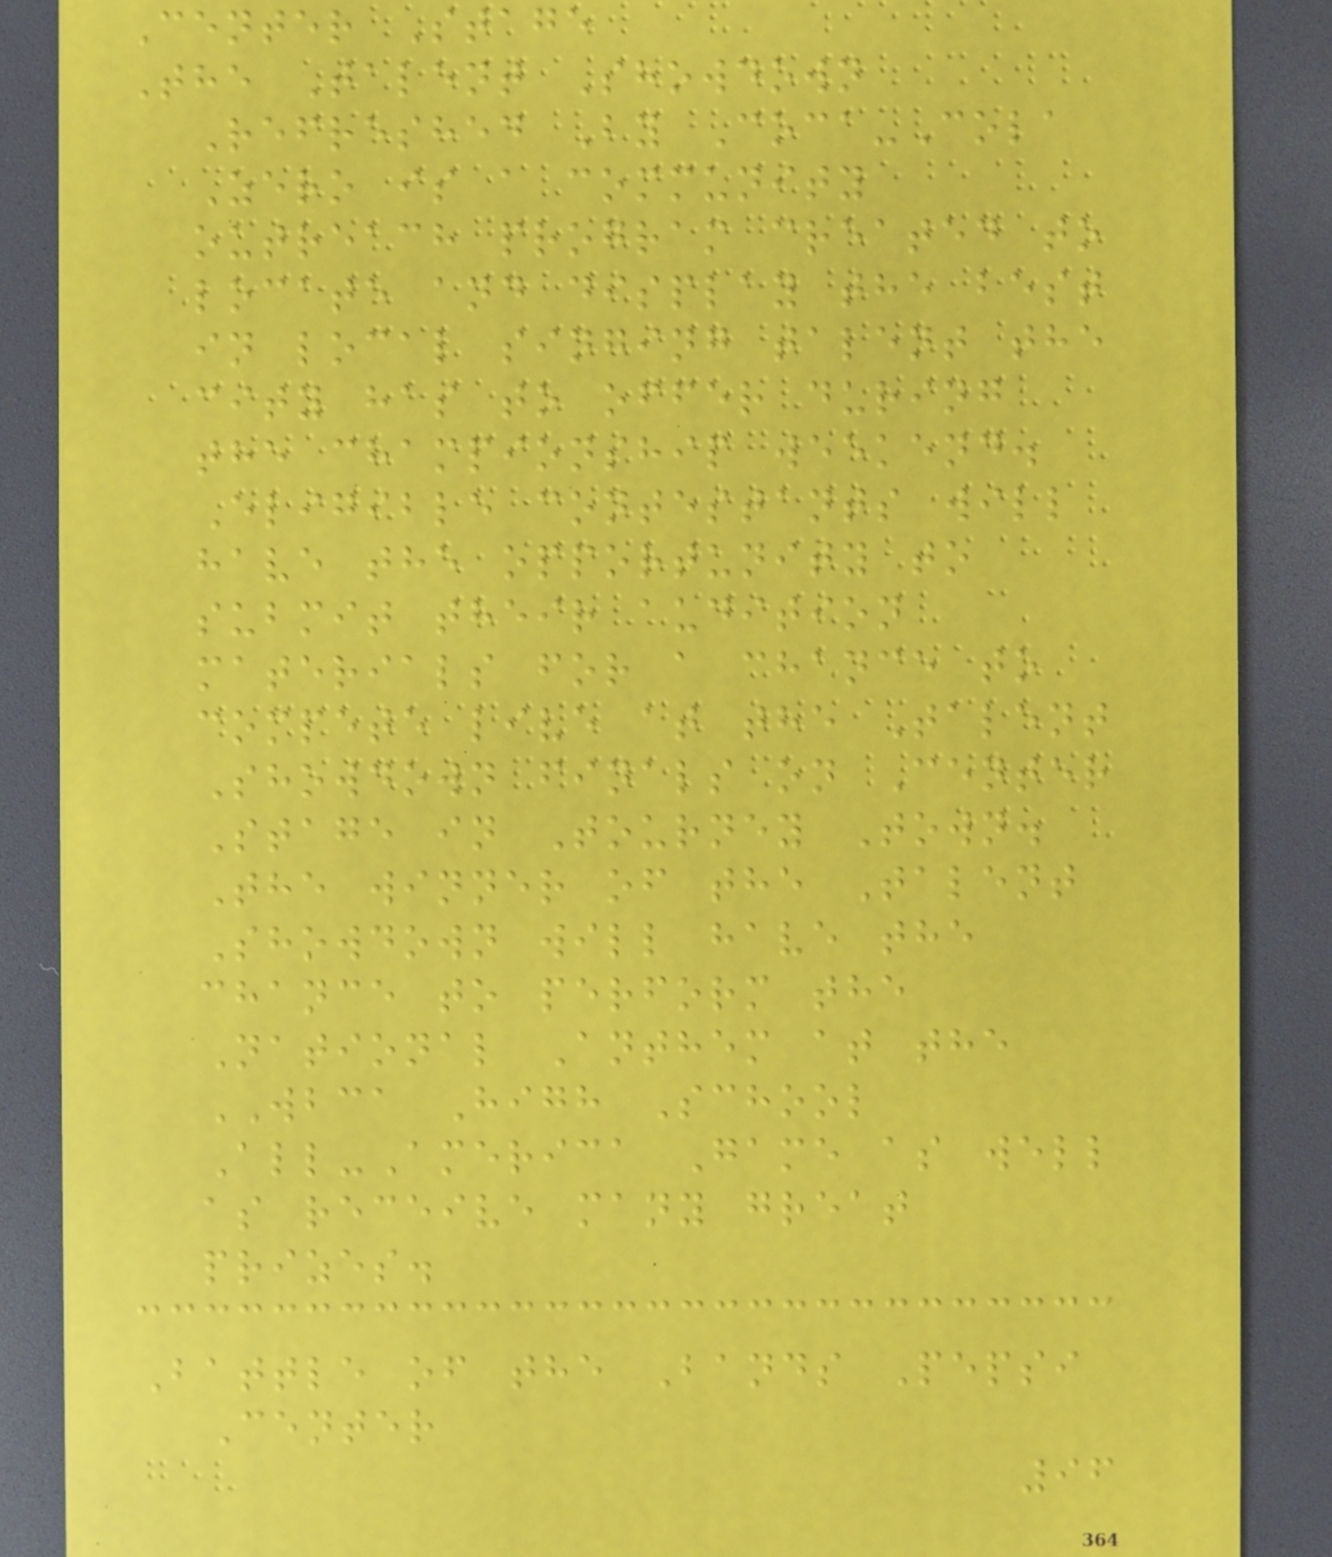Center Stage
The Talent Showdown
Refreshed By Coca-Cola
Zero is a community
outreach program created to
locate and display the best
in local singing talent the
city has to offer during
the championship weekend.
Eligible contestants will
have the opportunity to
submit their audition
materials for a chance to
compete live at the Talent
Showdown finals on Center
Stage in Tourney Town.
The winner of the Talent
Showdown will have the
chance to perform the
National Anthem at the
WBCA High School
All-America Game as well
as receive many great
prizes.
Battle of the Bands Pepsi
Center
96
